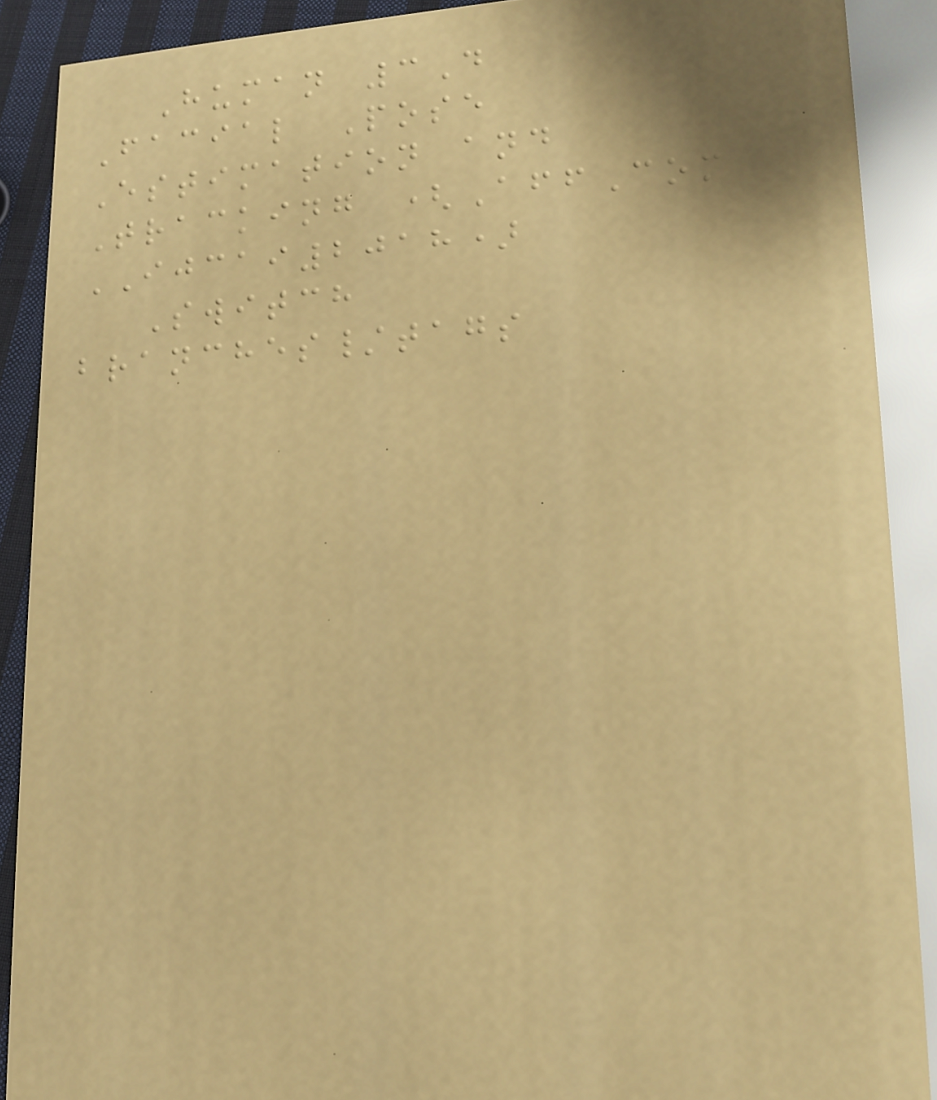Human 3D
Facial Pose
Estimation and
Tracking (AffCom
IJCAI2018)
Switch
branches/tags
